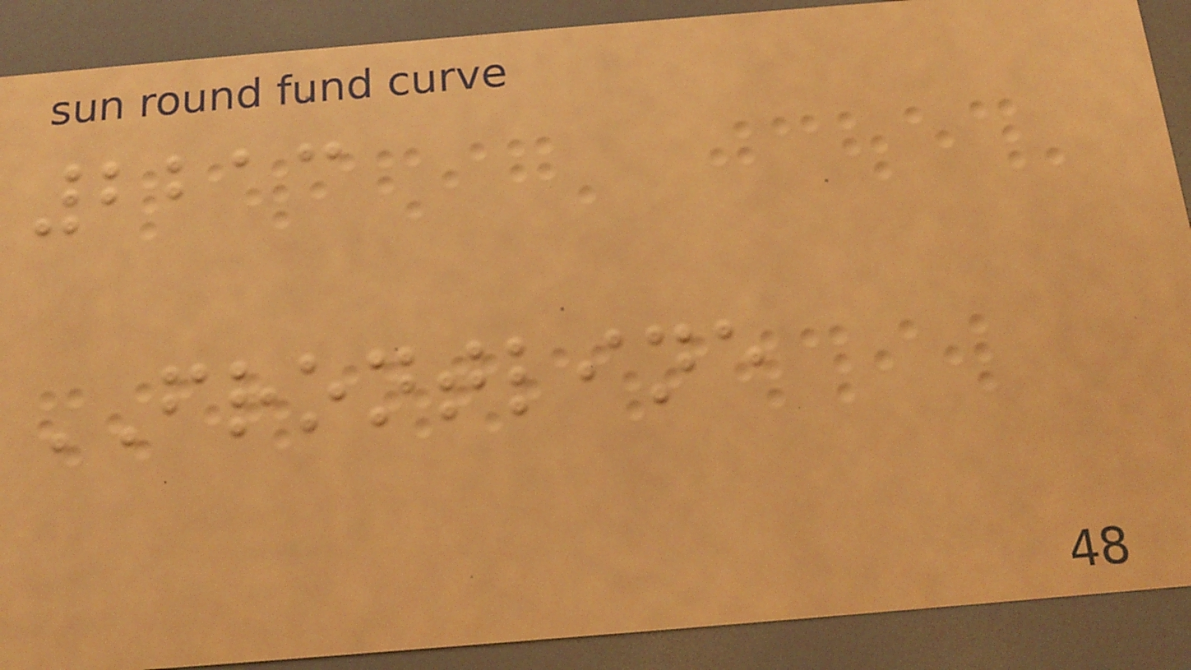2213
FRONTLINE
